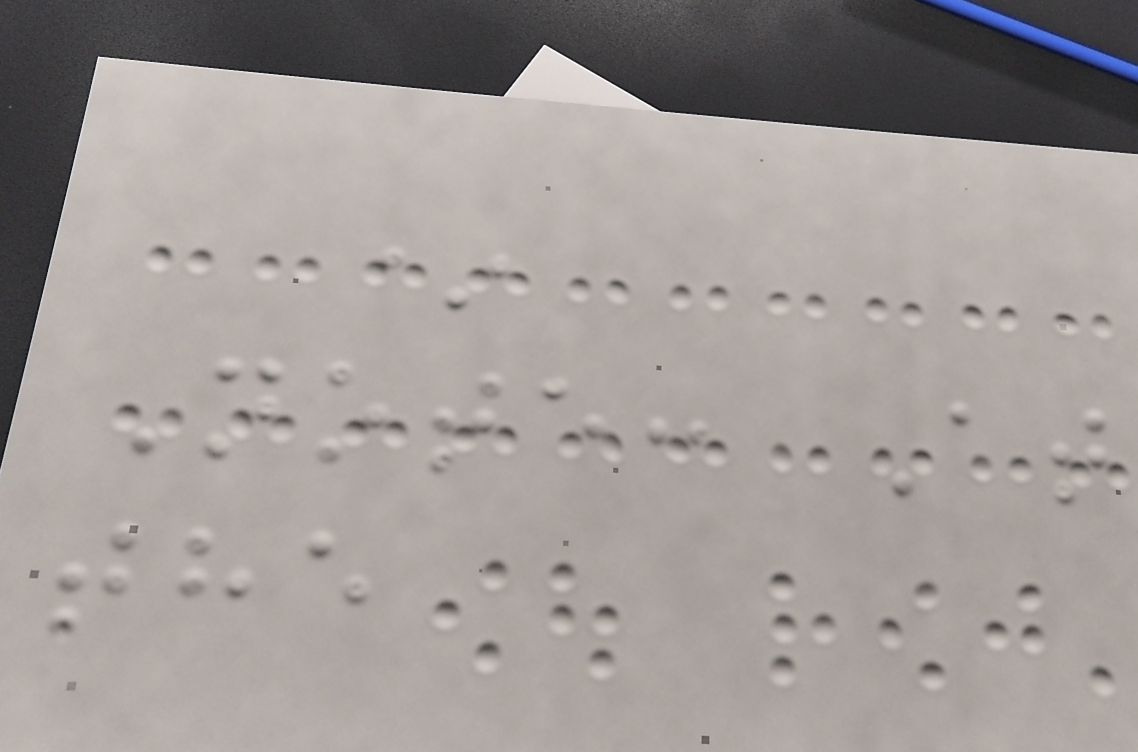*
Note: At
the
